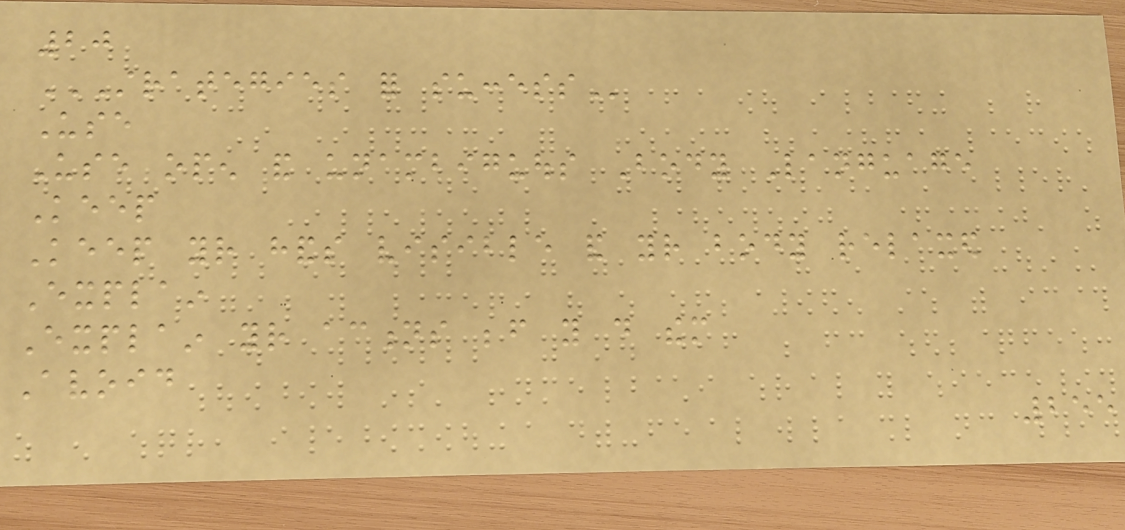20
STRATEGIES FOR SUCCESS
Use
Use open and unambiguous Body Language
Keep
Keep your hands visible and your body relaxed
Explain
Explain your actions before you do them
Avoid
255
